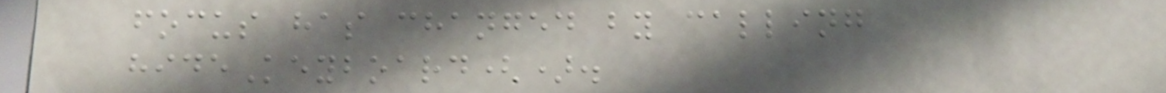focus has changed by calling
hideKeyboard().
